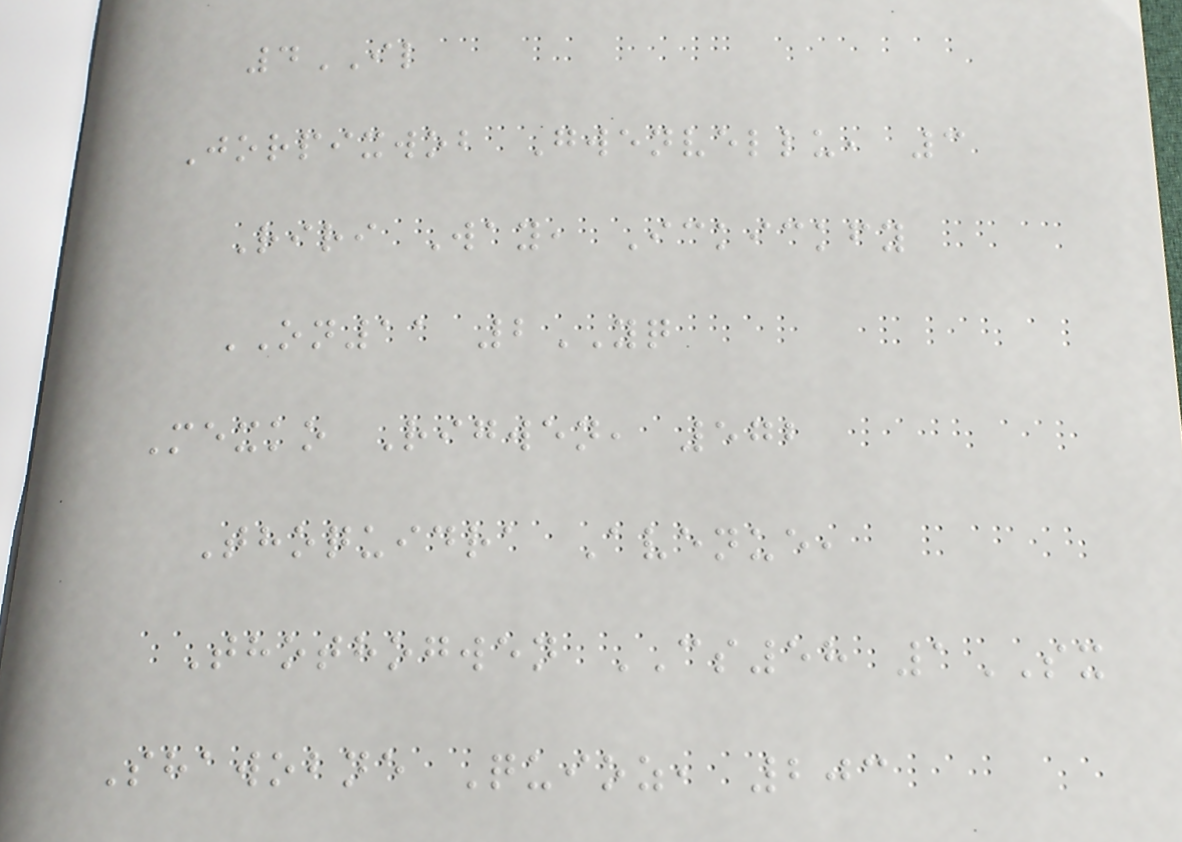4IL
Jorpixwob Gwenvellu, 3
Riri Way, Ickickfy
ON11 2YQ
Mexko Rigwen, 572
Thoquidra Avenue,
Thothogwen CS58 1SX
Shawobne Quioz, 203
